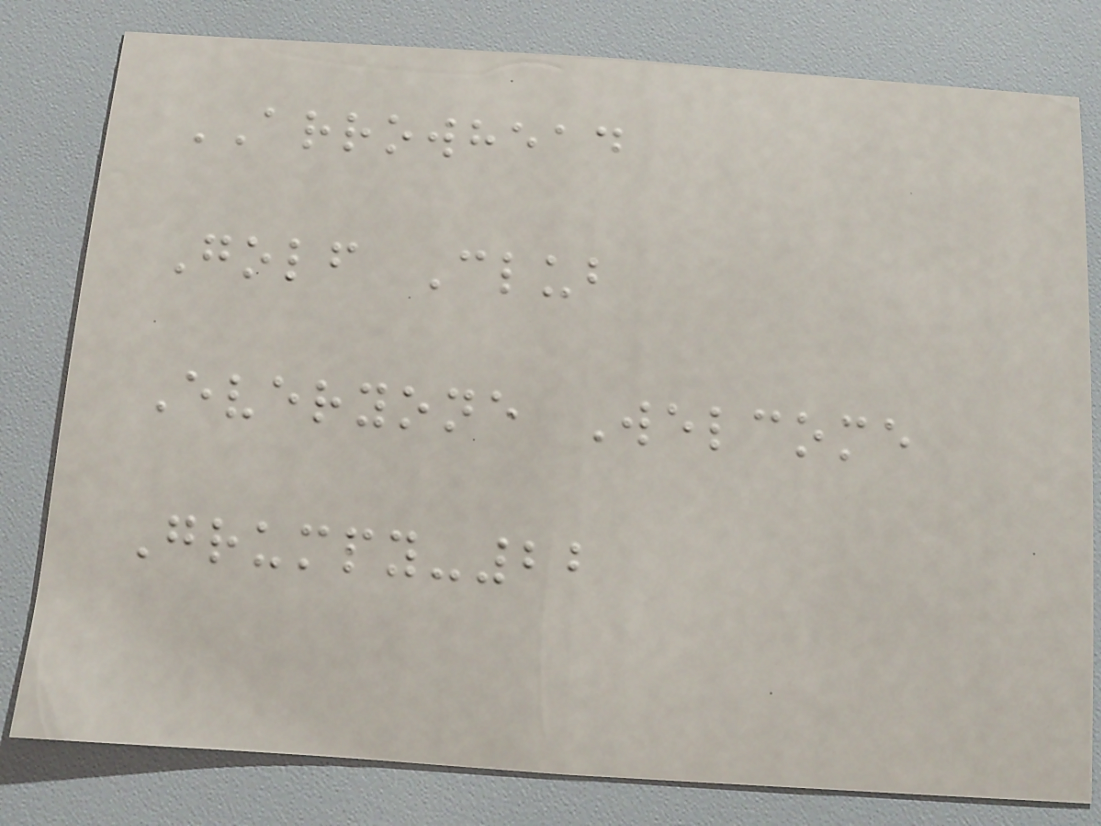ARROWHEAD
Golf Club
Everyone Welcome
Grumpy-22
